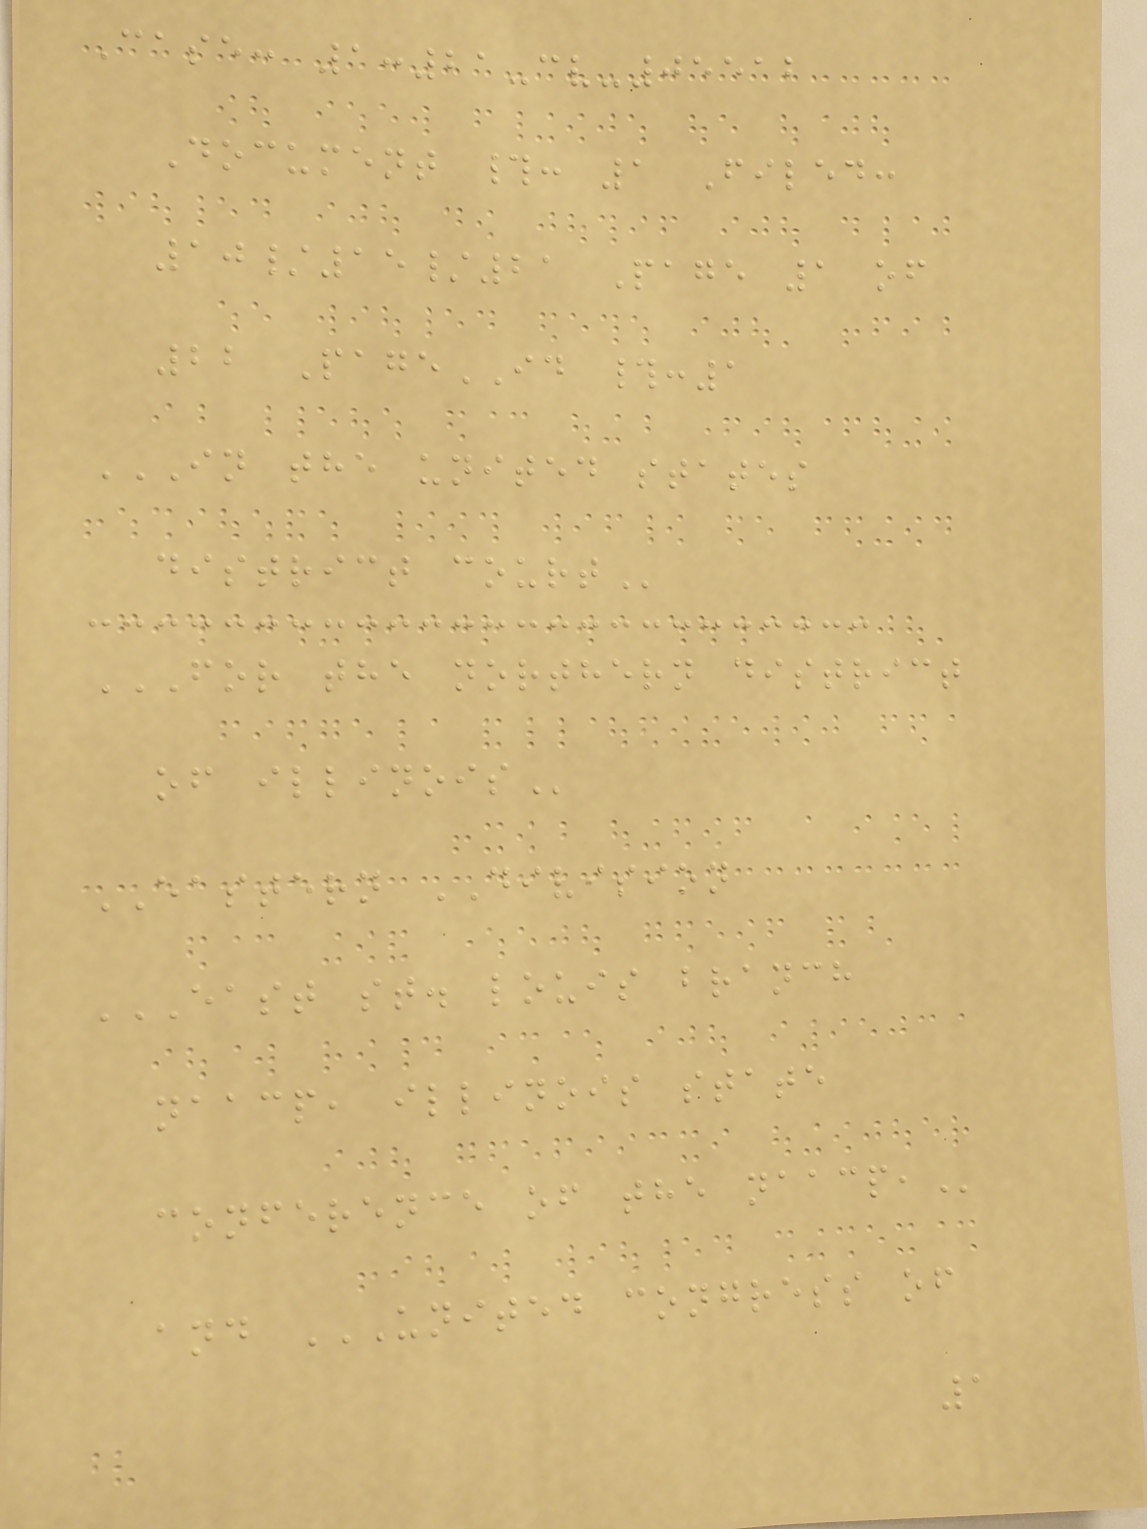Case: 1:21-cv-05512
Document #: 1 Filed:
10/15/21 Page 1 of
22 PageID #:1
IN THE UNITED STATES
DISTRICT COURT
FOR THE NORTHERN DISTRICT
OF ILLINOIS
EASTERN DIVISION
EAST ST. LOUIS BRANCH
NAACP, ILLINOIS STATE
CONFERENCE OF THE NAACP,
and UNITED CONGRESS OF
1
